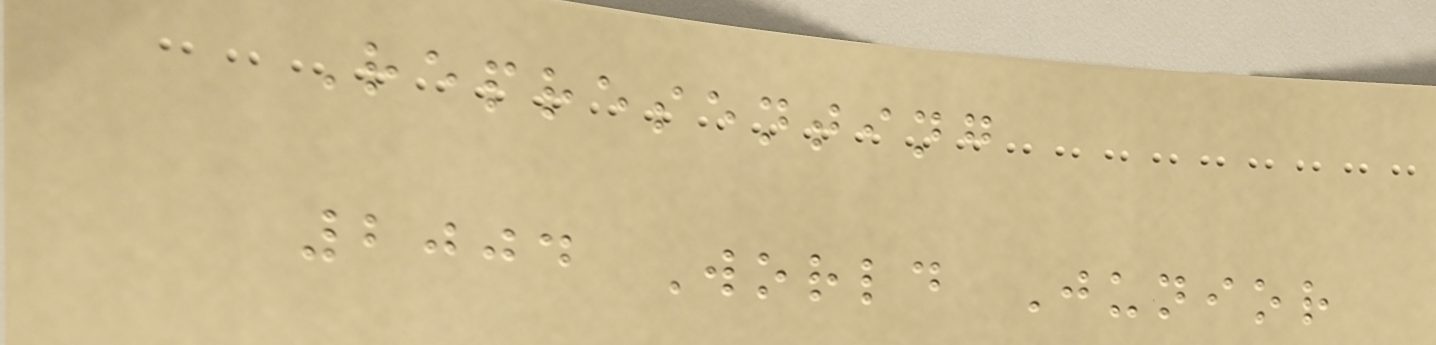Representing
2004 World Junior
